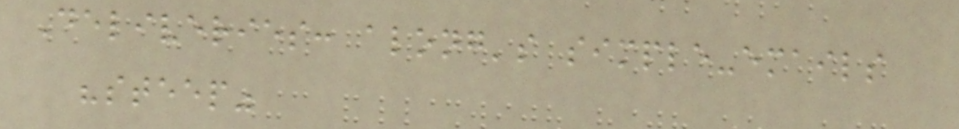Deliveries: along's simple-emails
"steep"
